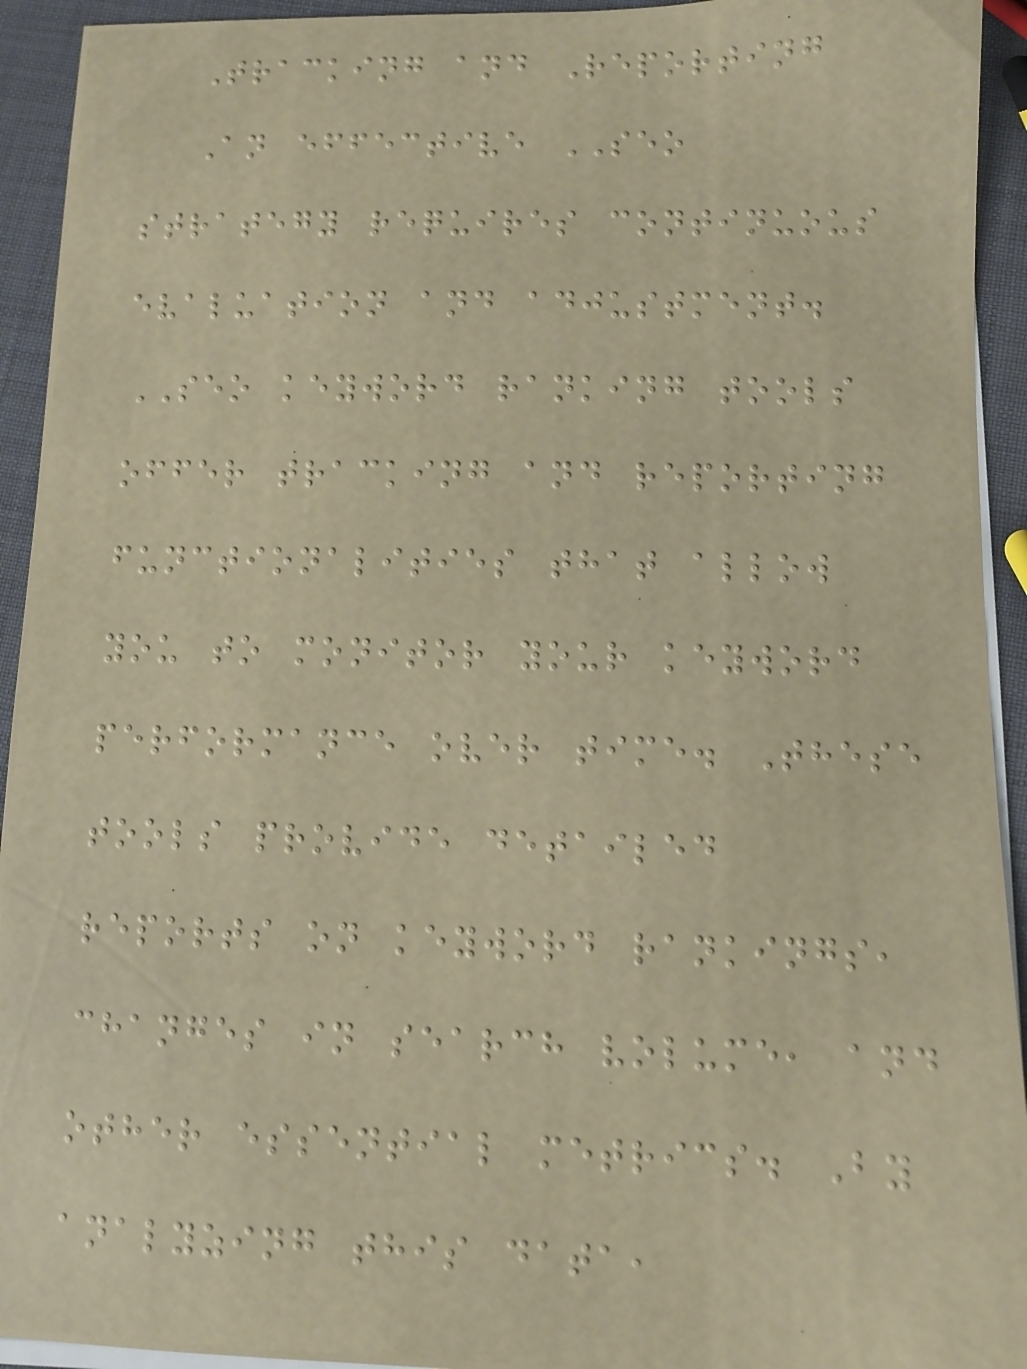Tracking and Reporting
An effective SEO
strategy requires continuous
evaluation and adjustment.
SEO keyword ranking tools
offer tracking and reporting
functionalities that allow
you to monitor your keyword
performance over time. These
tools provide detailed
reports on keyword rankings,
changes in search volume, and
other essential metrics. By
analyzing this data,
